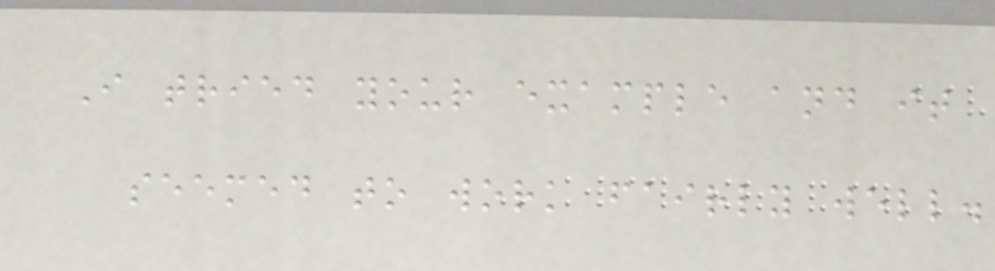I tried your example and it
seemed to work fairly well.
